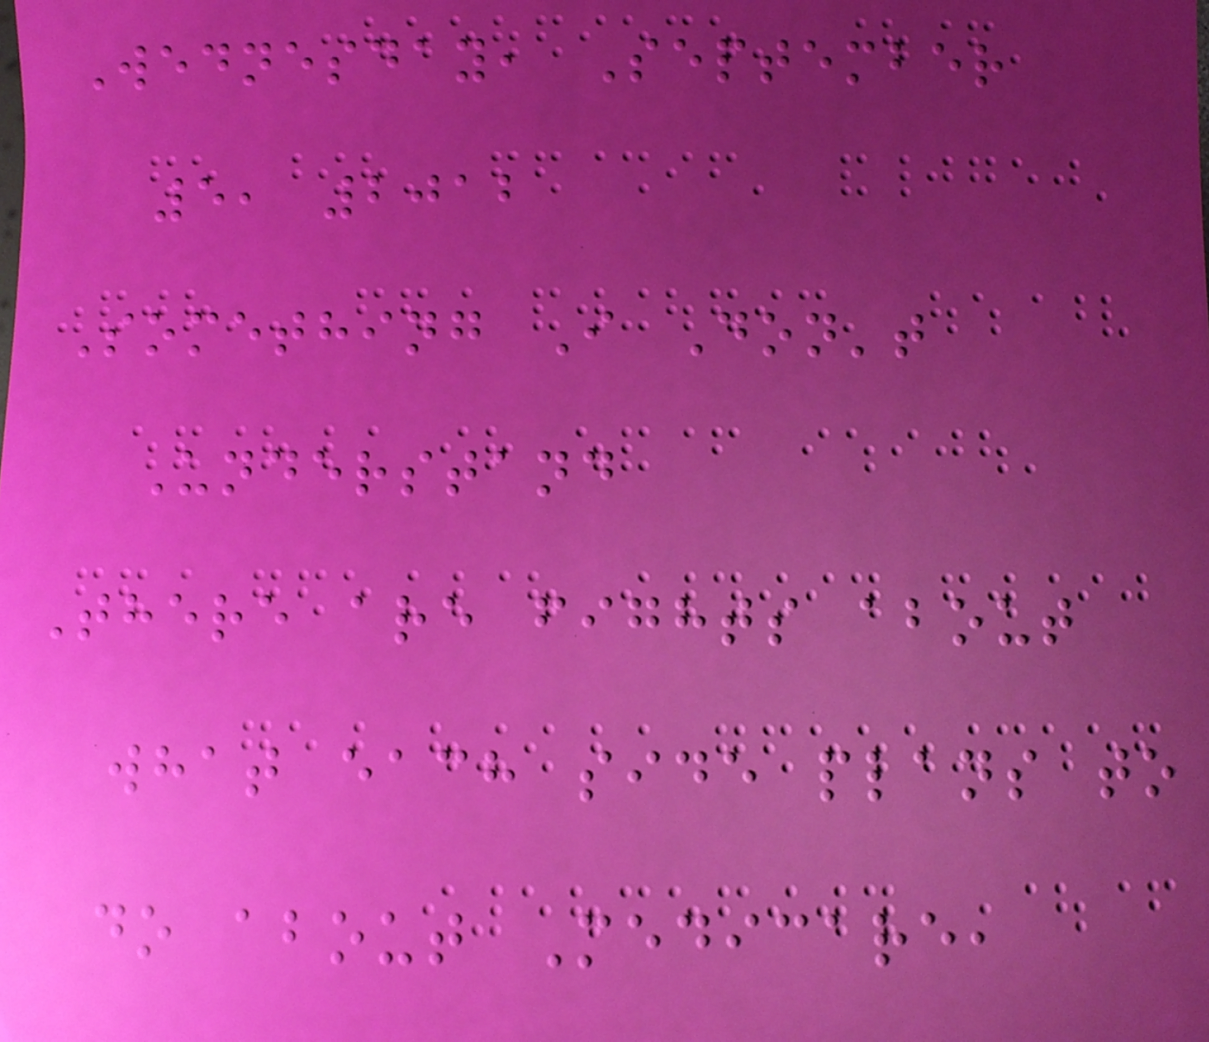Wednesday, September
5, 2012
Something I Don't
Understand
There are fights about
what each side plans to
do about Medicare,
